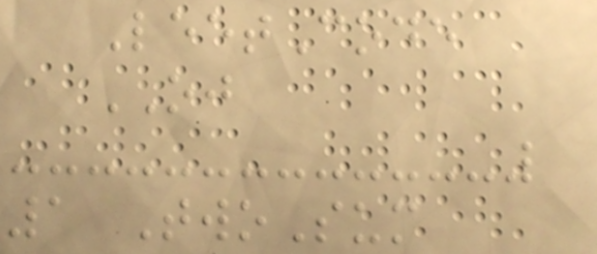LeetCode
OJ
1 TwoSum
